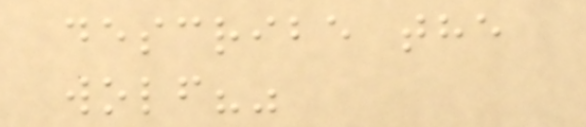describe the
wolf?"
